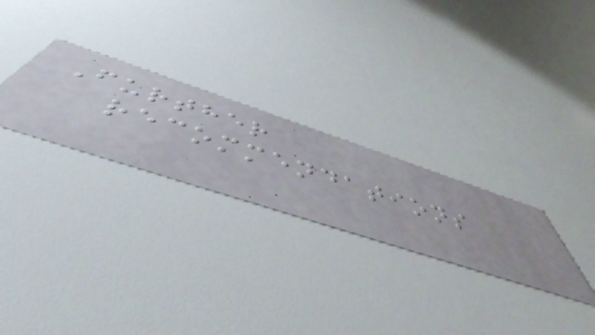Further
recommendations
